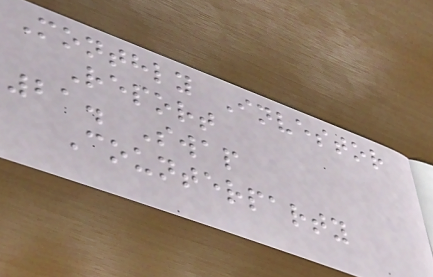Monthly Investor
Report
21. Swap
Counterparty
